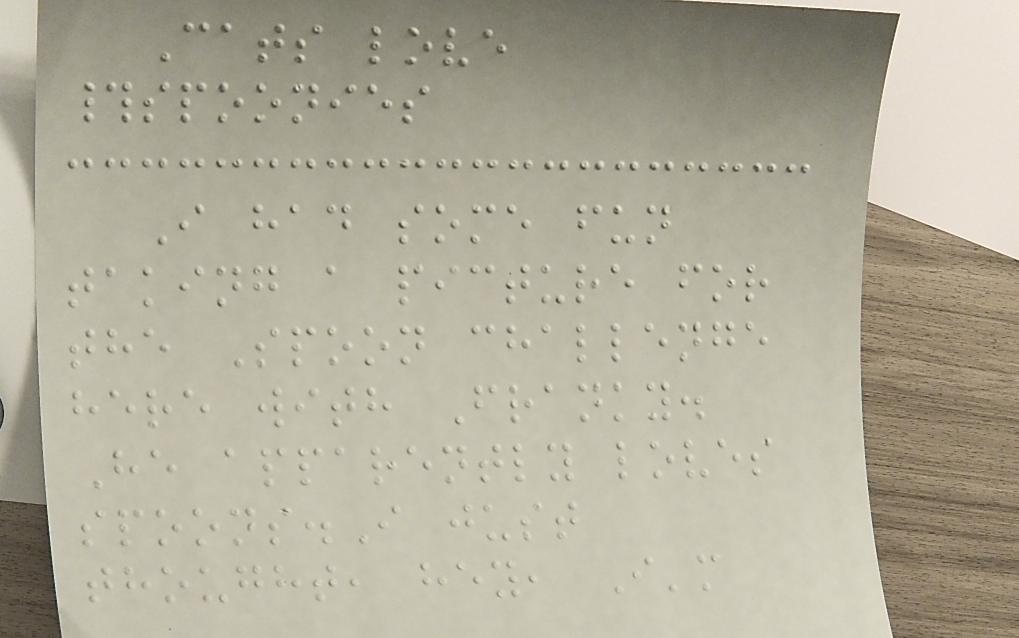Cats love
#spoonies
I had some fun
taking a picture for
the Spoon challenge
here with Franky.
He apparently loves
spoons.I just
thought, hey, I'm
